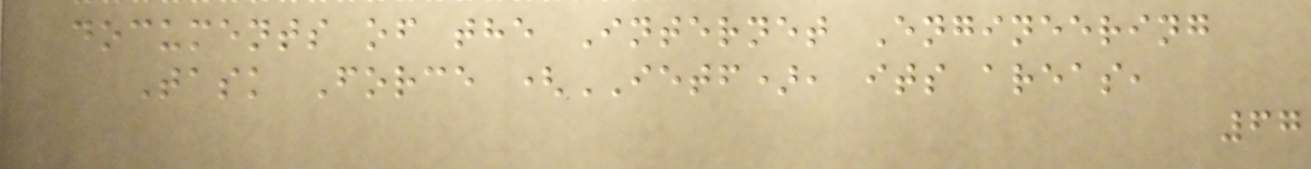documents of the Internet Engineering
Task Force (IETF), its areas,
67
